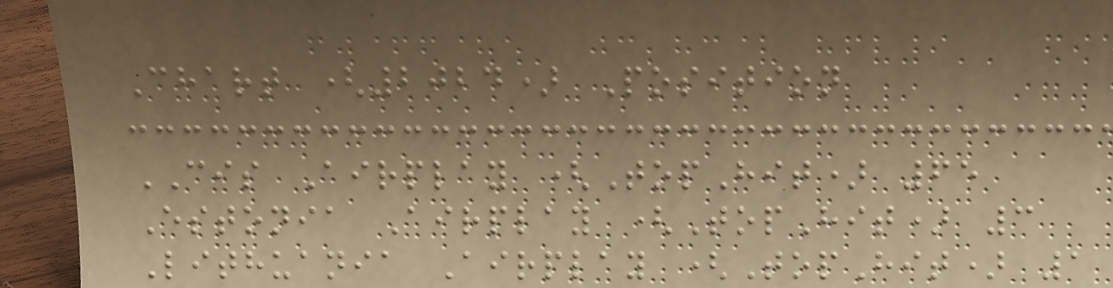Chart (2024) Position
CIS Airplay (TopHit) 65
Estonia Airplay (TopHit) 3
Lithuania Airplay (TopHit) 1
